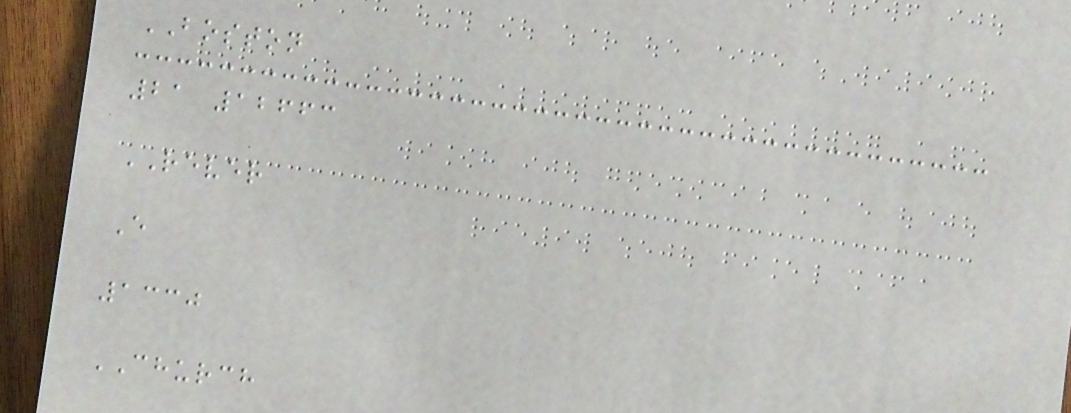BOSTON
21 12663
REVER
E
1330
CHURCH
